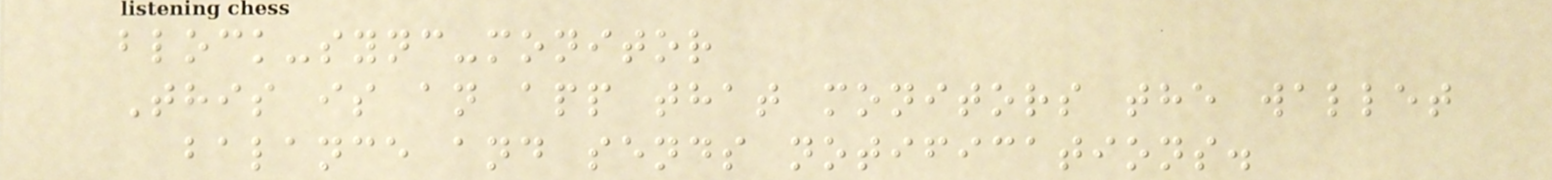block-sync-monitor
This is an app that monitors the wallet
balance and sends notifications.
